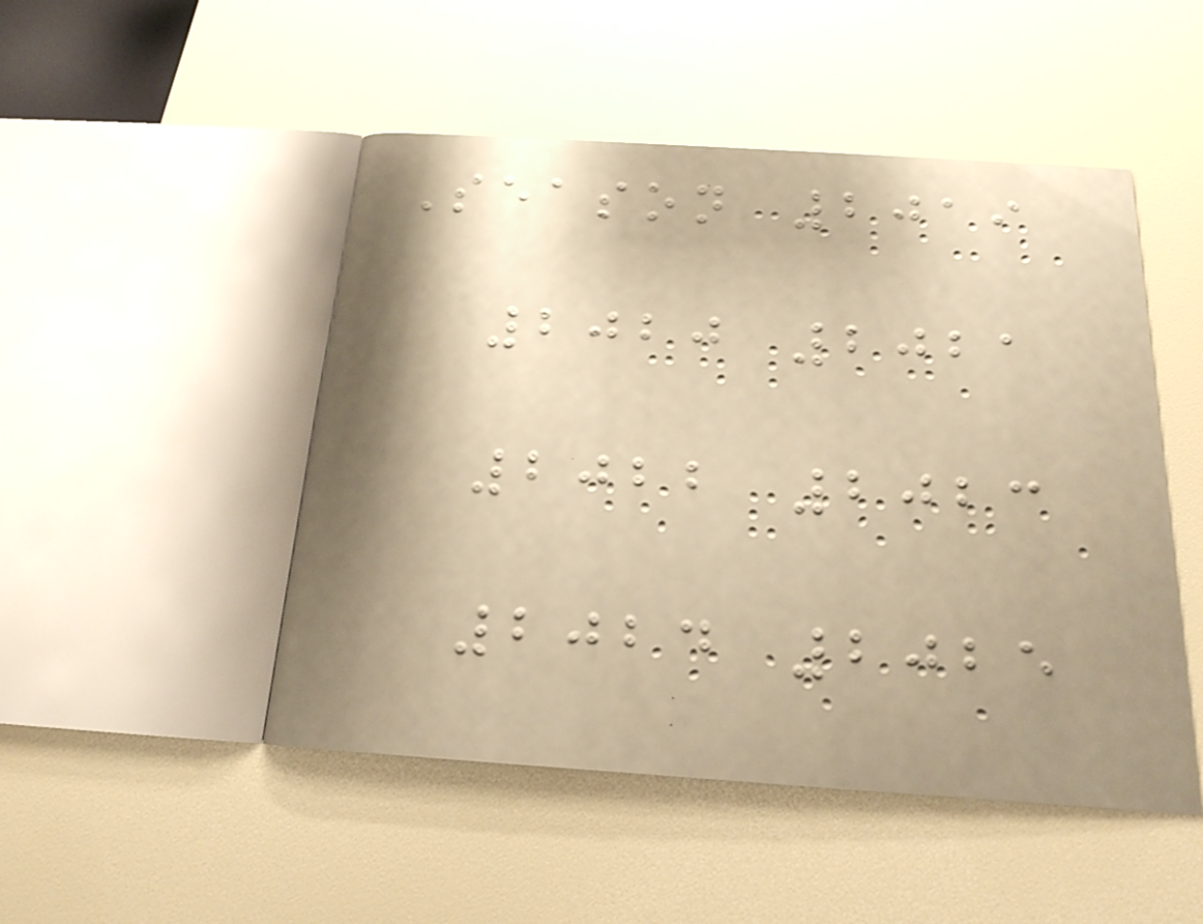Season 2019
2020 2021
2022 2023
2024 2025
